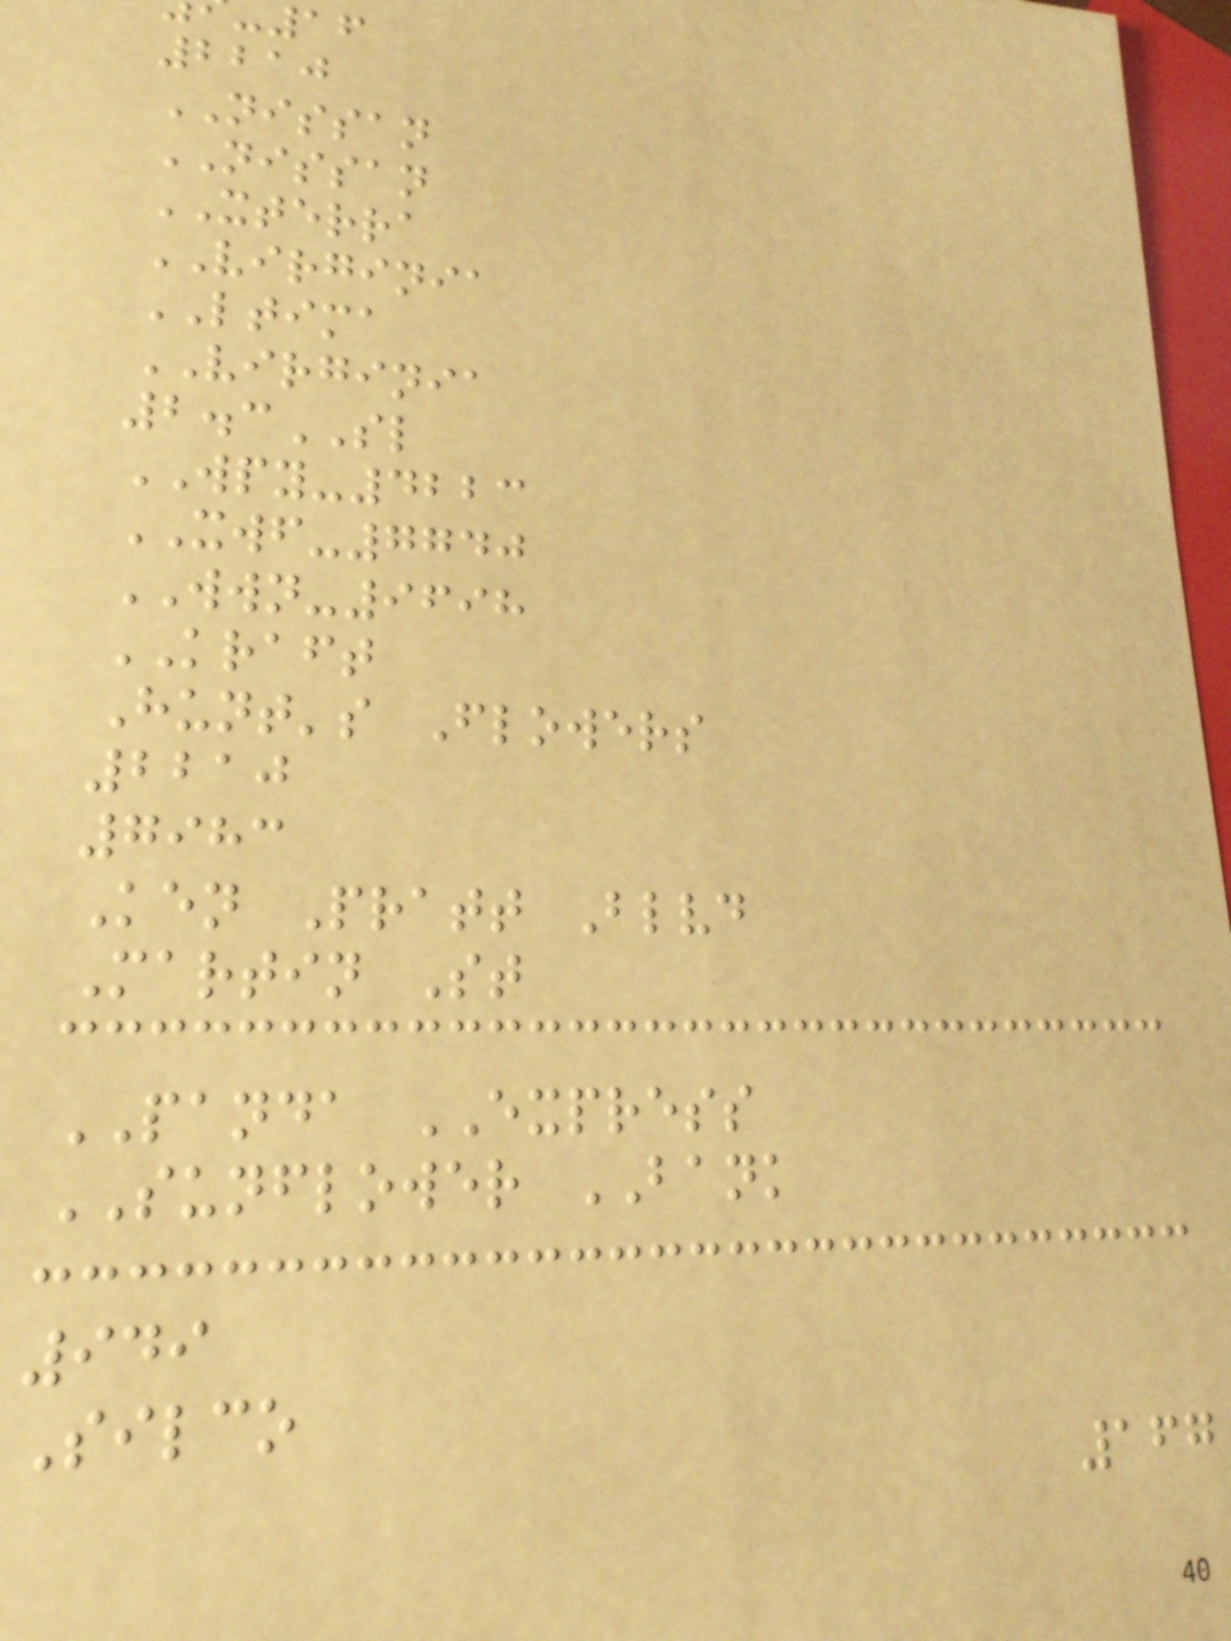2210
NISSAN
NISSAN
XTERRA
VIRGINIA
LTIMA
VIRGINIA
2.3SL
WPY-4223
XWF-7740
WWN-9698
KRAFT
Hunt's Flowers
2210
7983
Ken Pratt Blvd
Martin St
PANDA EXPRESS
SUNFLOWER BANK
949
Silco
167
